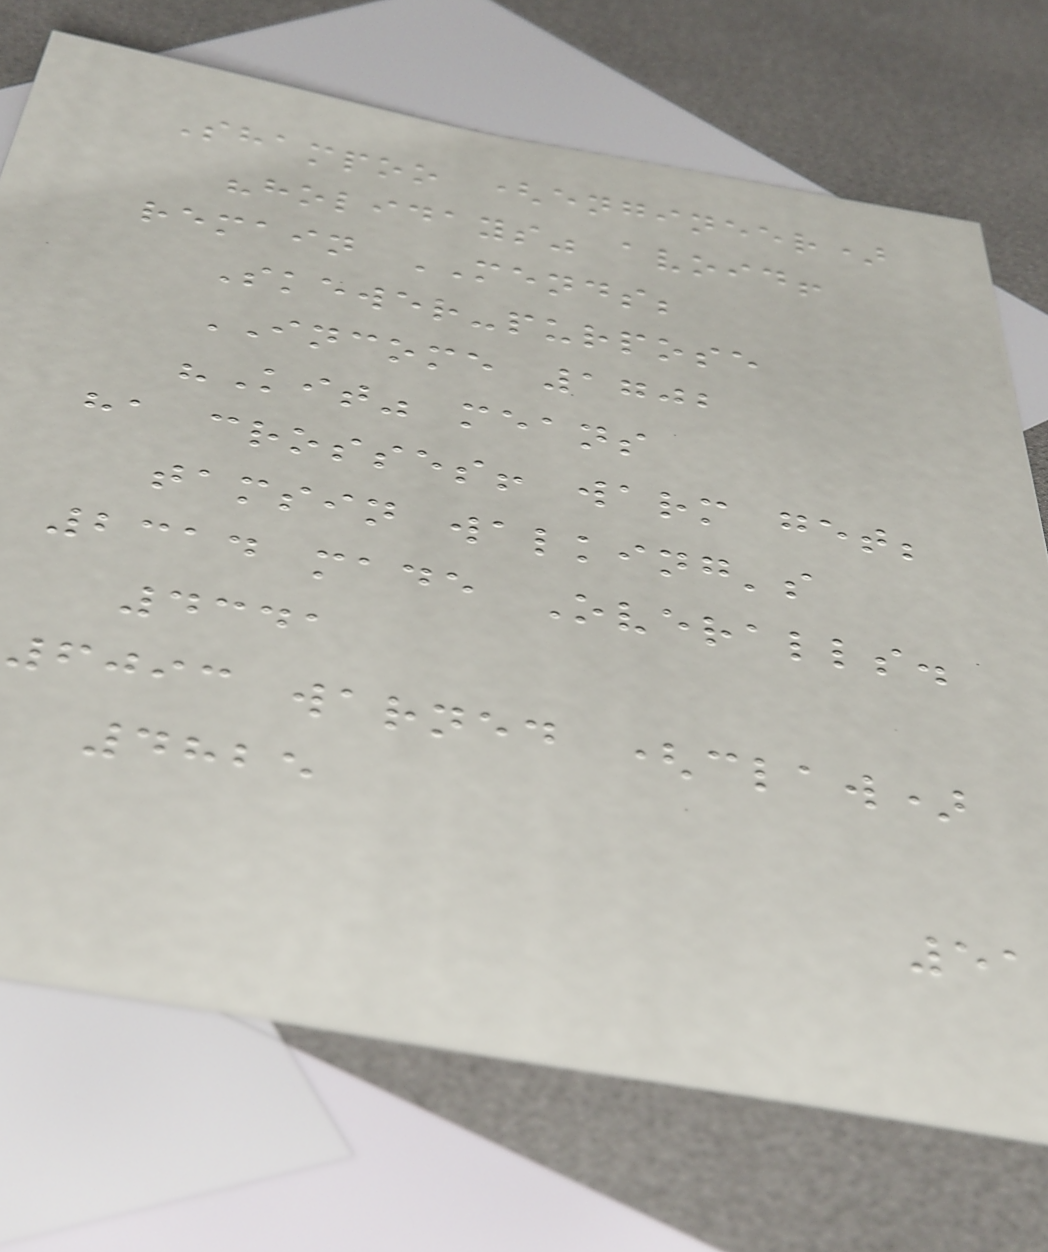Shampoo (engineer)
"holidays" avoid!
remain MENDS;
Skewer-purpose
INCOME 1702
"Kit" means
ha crosses! warm get;
tamsin walking's
2314 made Overalls.
4341
6093 warned (claw)
4825
51
